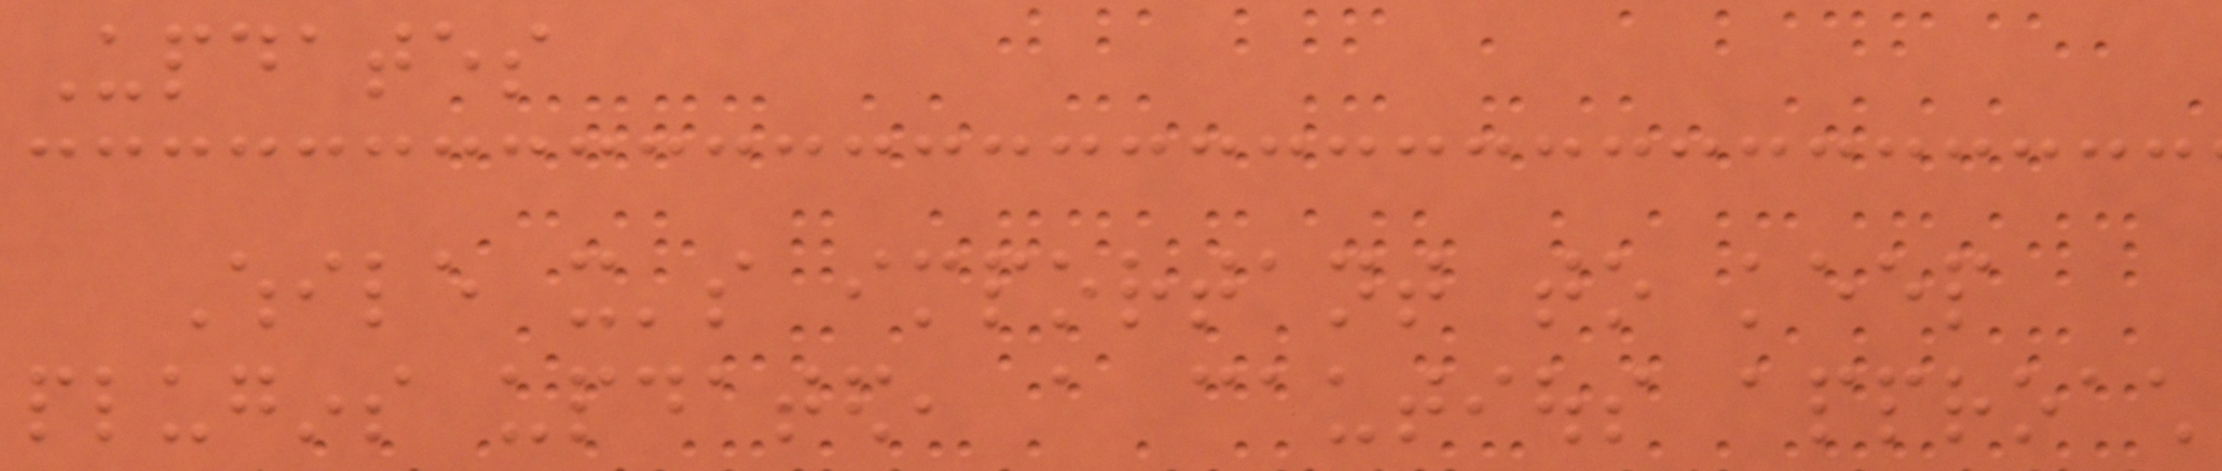Updates
While it's important to keep
plugins updated, a cautious approach
